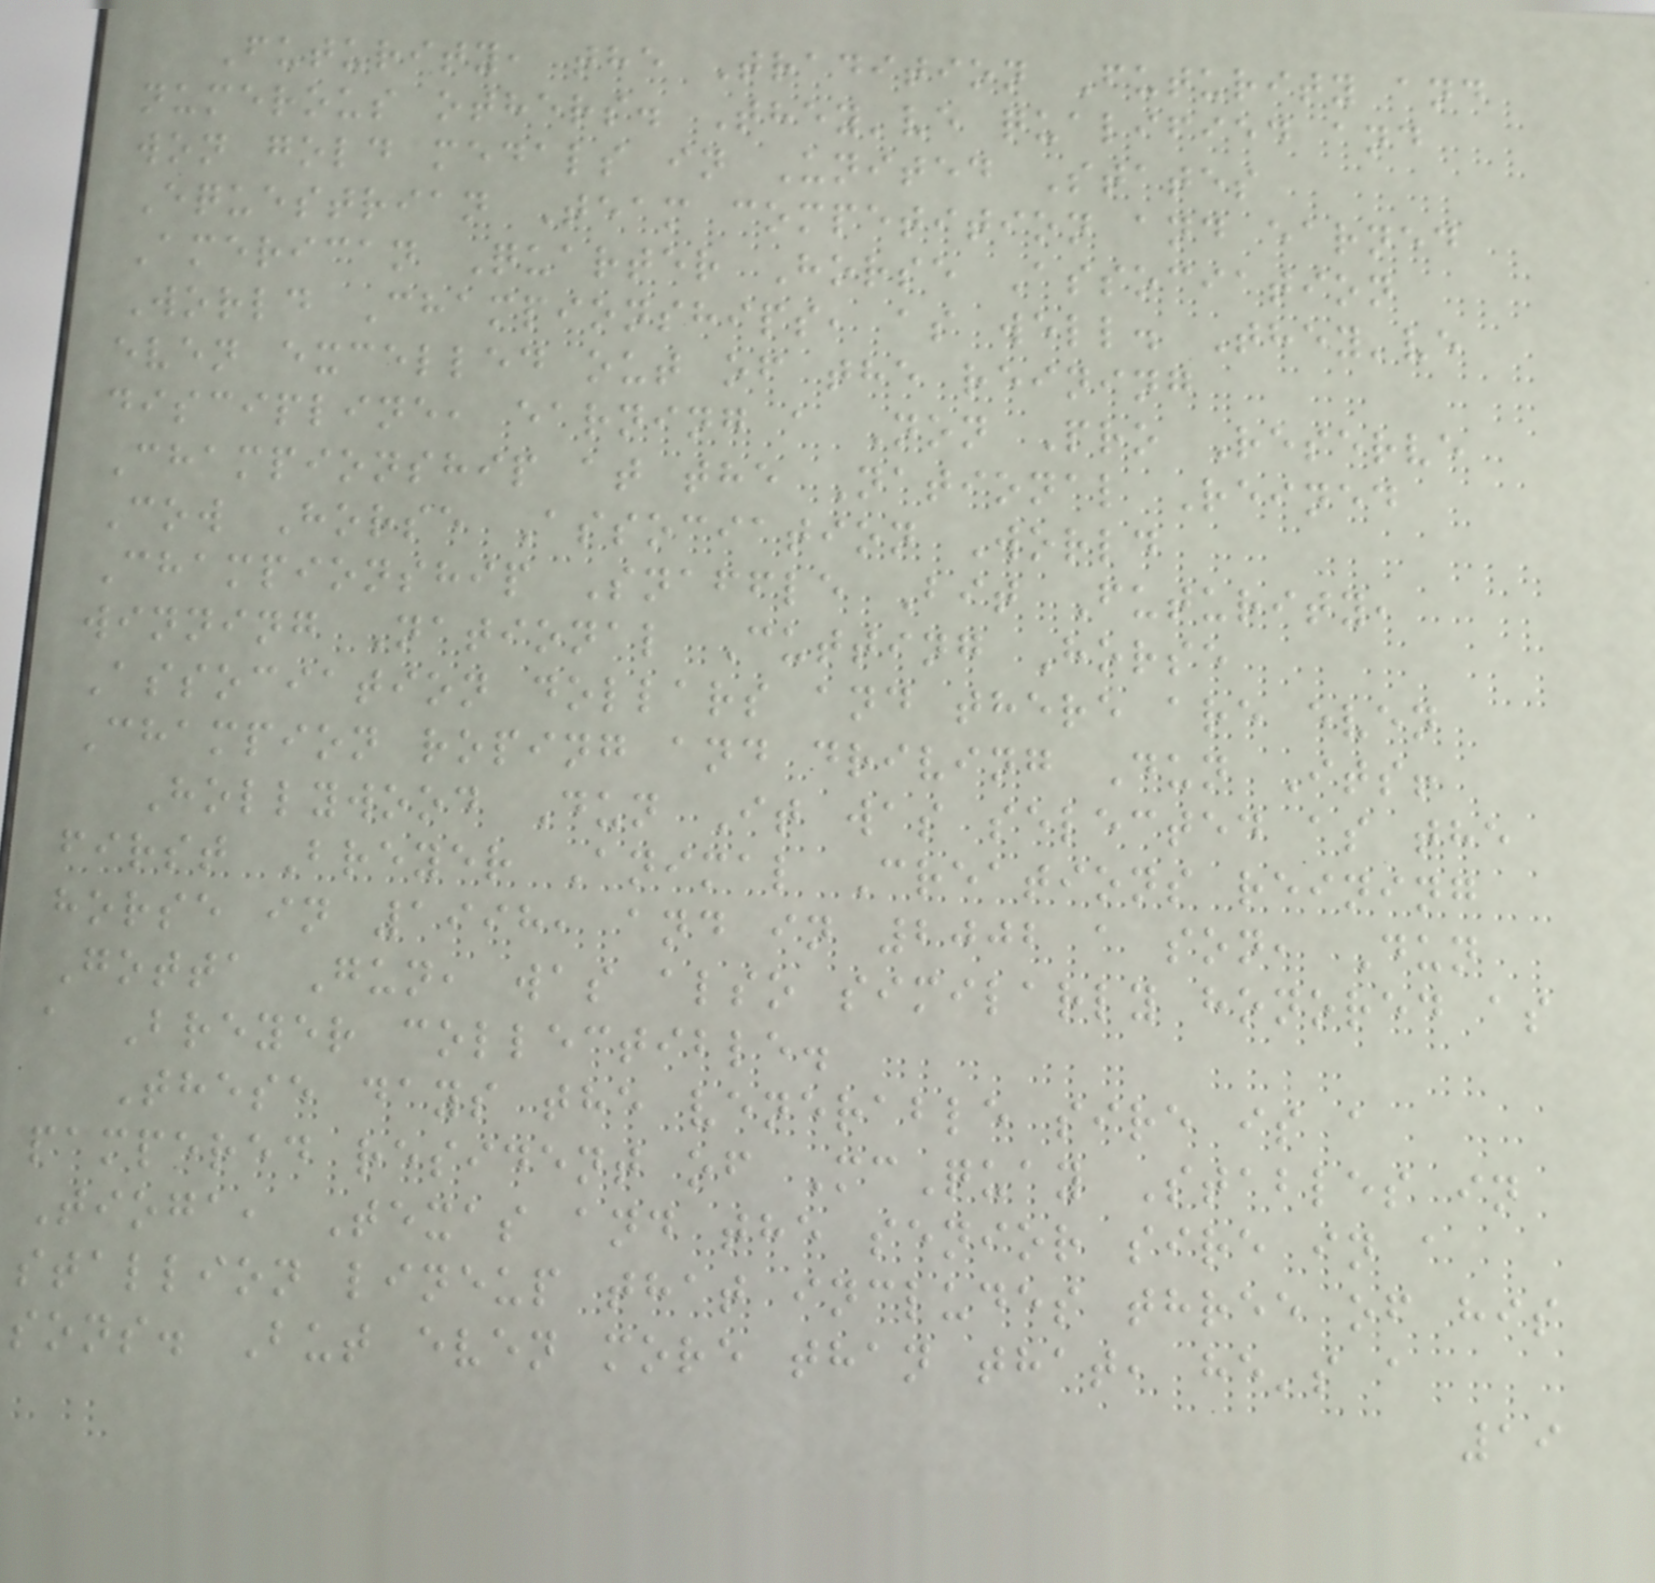Futurity, the Tradition Futurity and
numerous others. They've qualified and
won gold medals in United States
Equestrian Team competition and earned
American Quarter Horse Association
World Championships, as well. They've
even excelled out of the reining
discipline, earning a Non Pro Reserve
Championship at the National Reined
Cow Horse Association World
Championship Snaffle Bit Futurity,
winning National Cutting Horse
Association dollars and there are even
Champion roping and driving Dun Its!
Hollywood Dun It was selected as the
first Breyer Animal Creations reining
horse in 1998, and in 2002 a son, Dun
Gotta Gun, was also similarly honored as
a Breyer collectible.
These days the venerable sire is a
pampered resident of McQuay Stables in
Tioga, Texas and the senior sire in a
stallion lineup that includes three of his
sons. But even more than that, he's a
19
